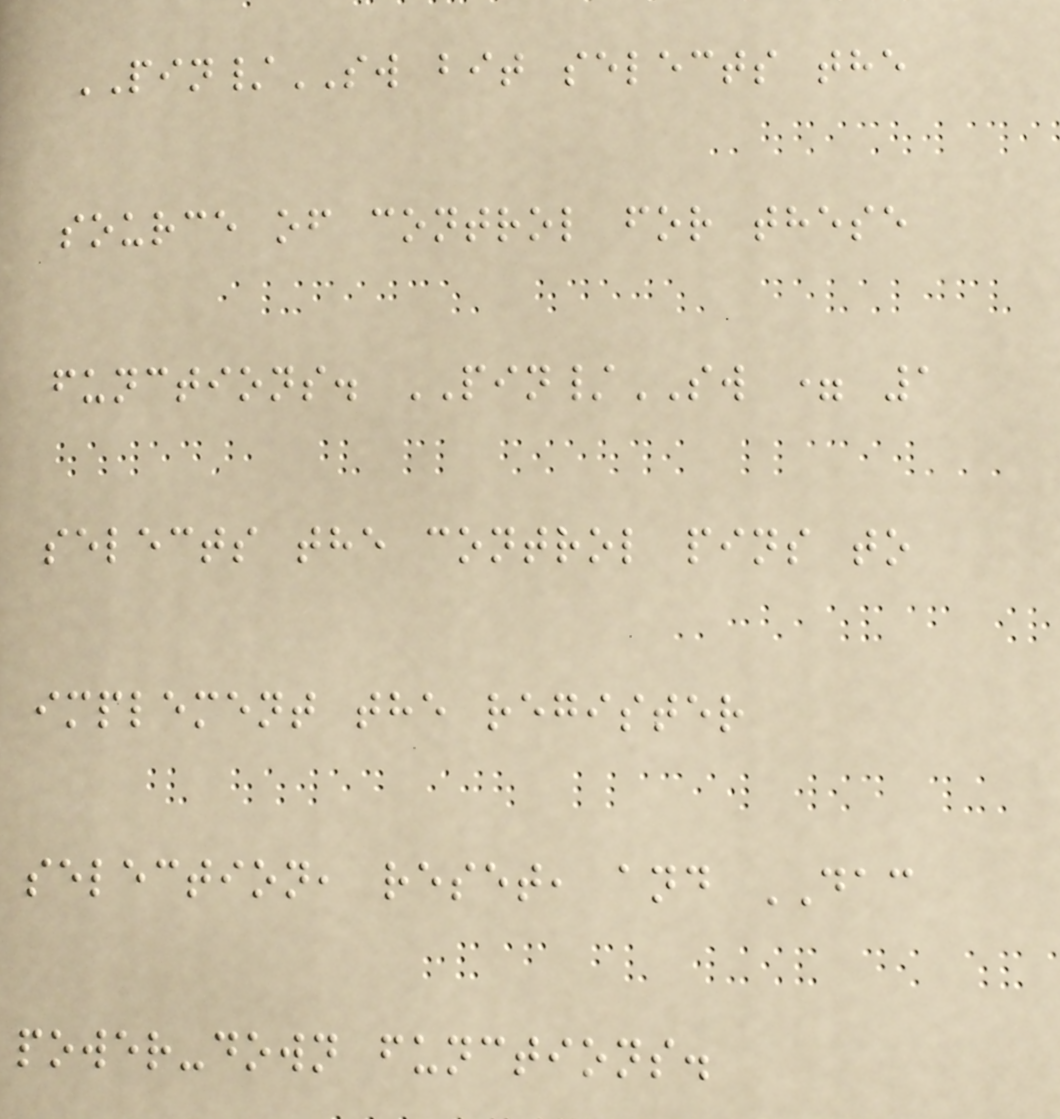PIN/SW bit selects the
source of control for these
functions. PIN/SW = 1
selects the control pins to
implement the register
selection, reset, and DAC
power-down functions.
